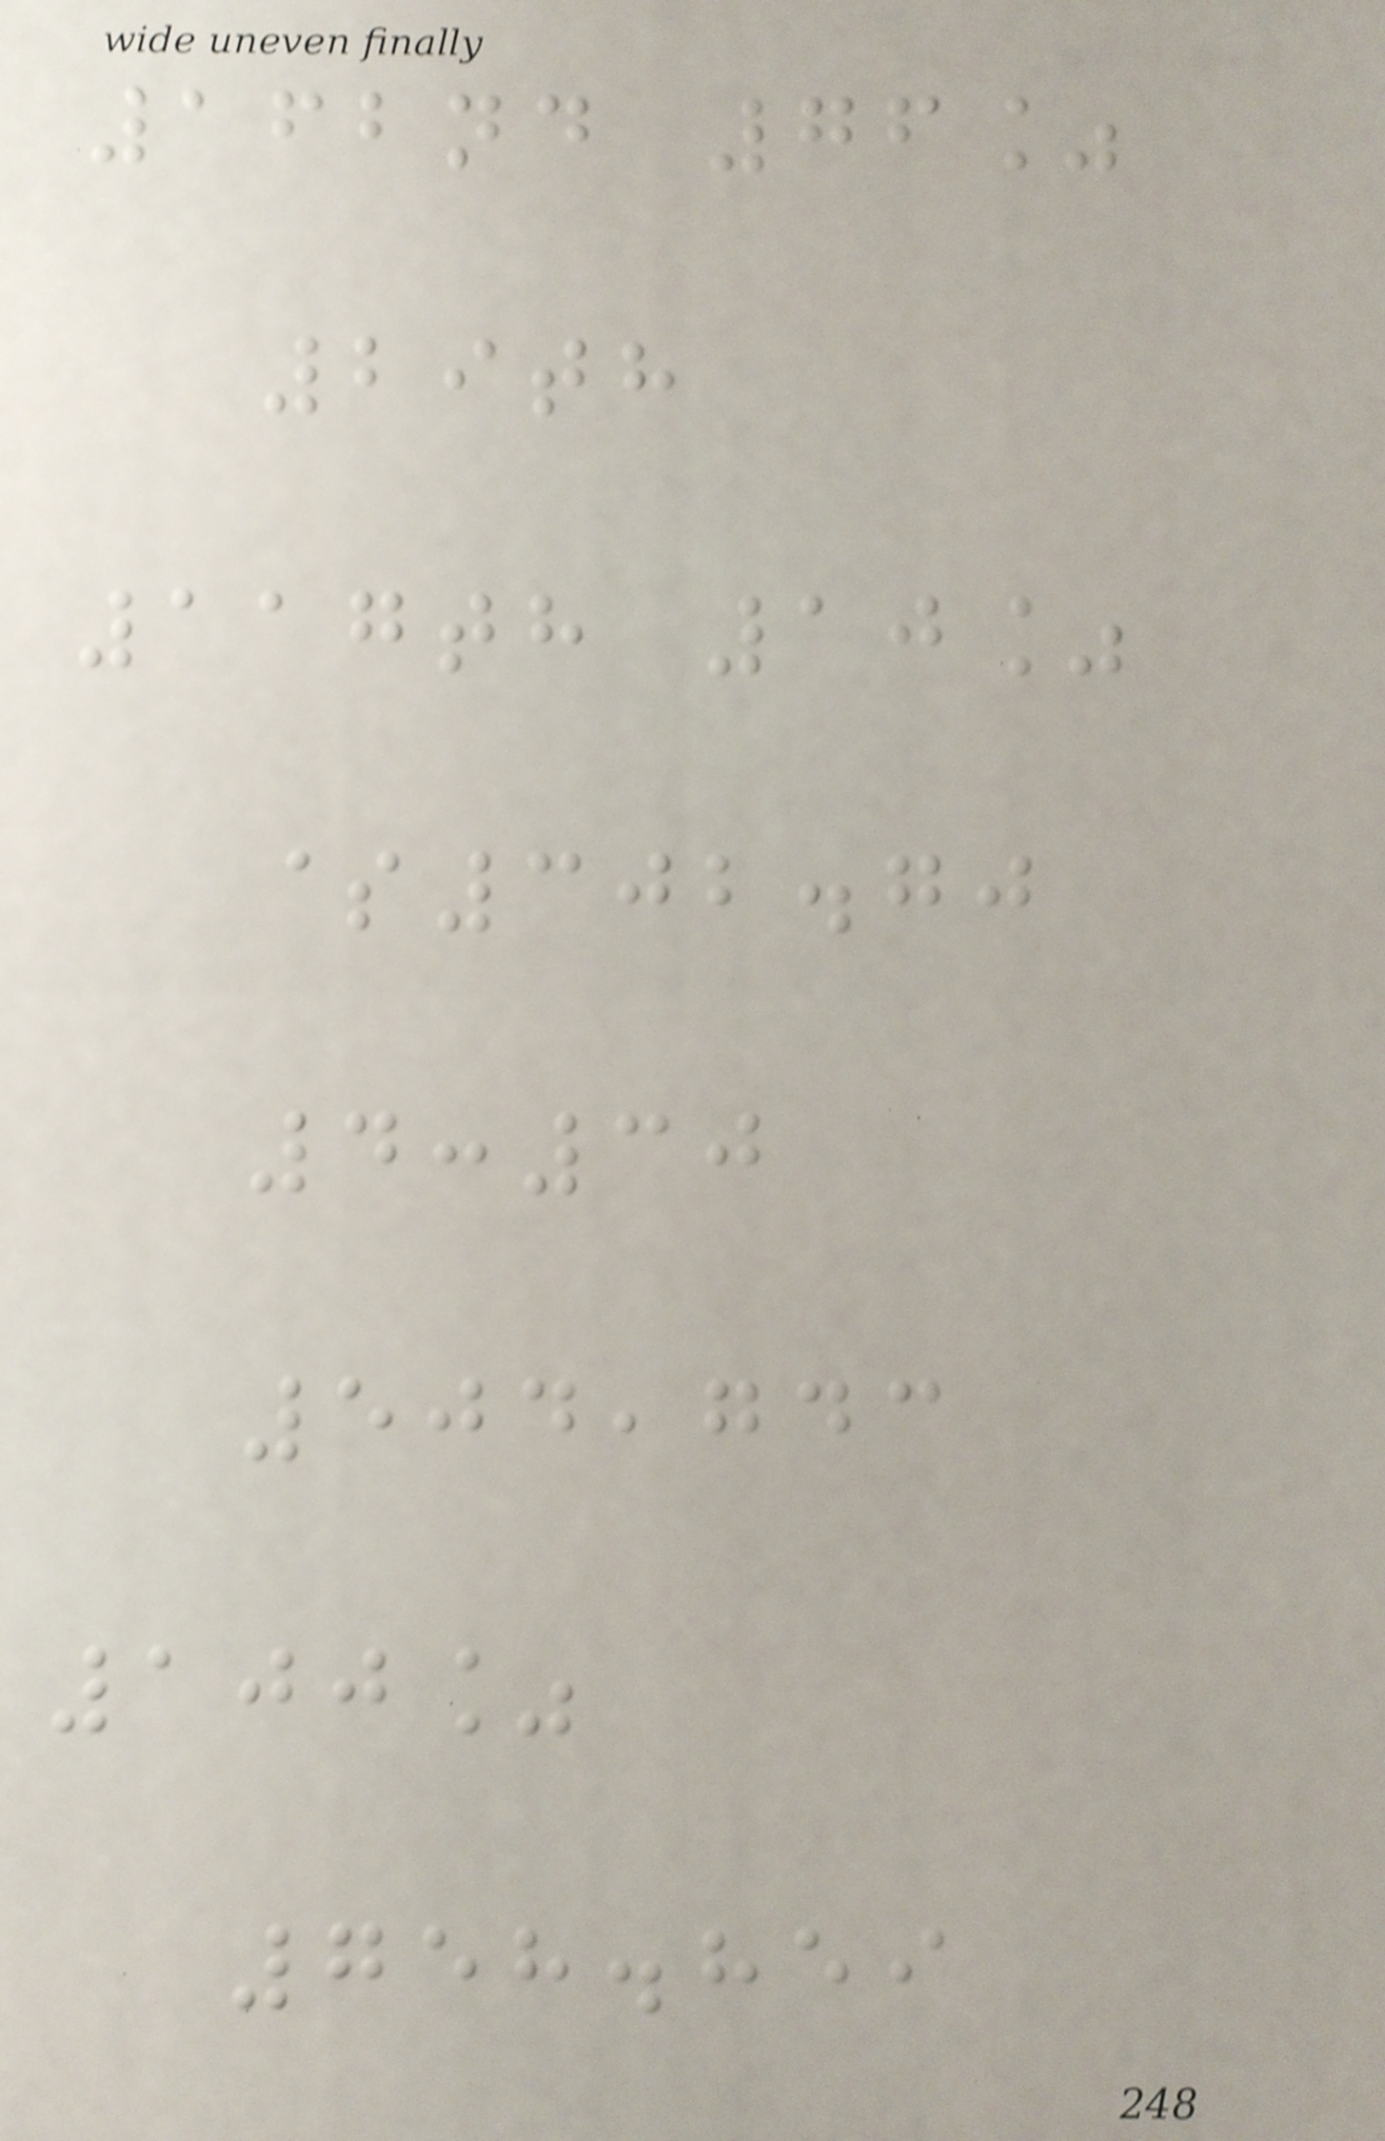162nd 76%
29th
117th 10%
$302.70
4:30
504,743
100%
758.859
